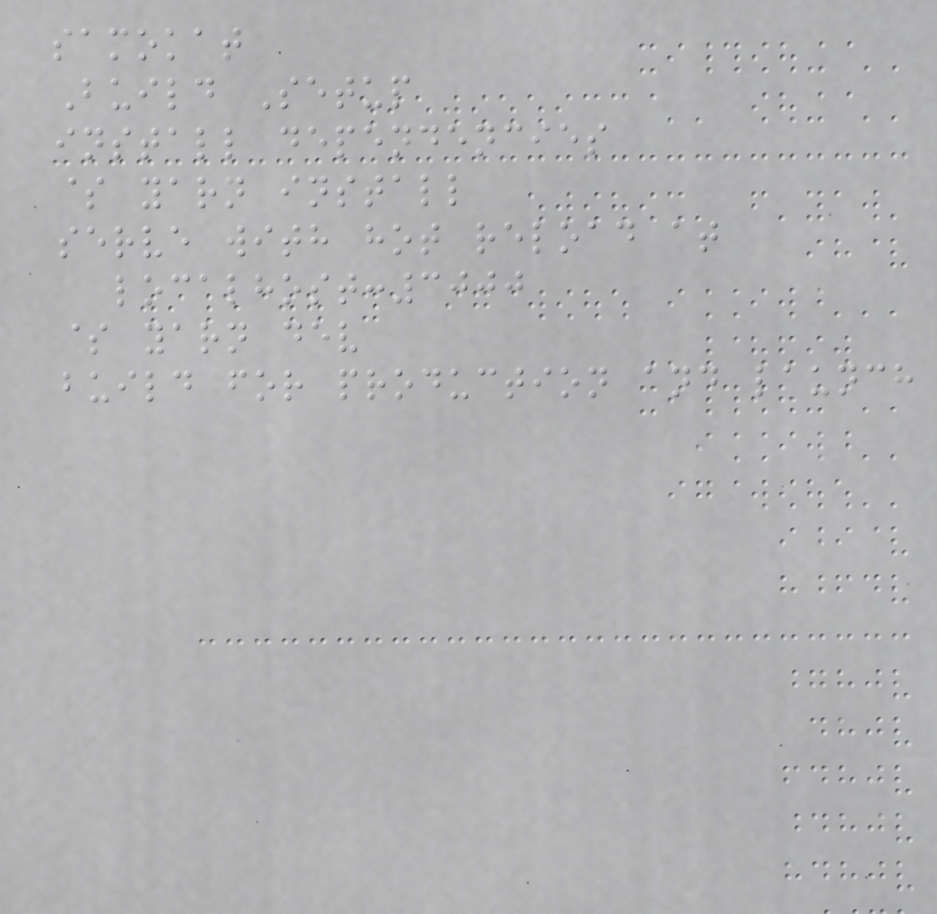samokat
Build Setup
install dependencies
$ yarn install
serve with hot reload at
localhost:3000
$ yarn dev
build for production and launch
